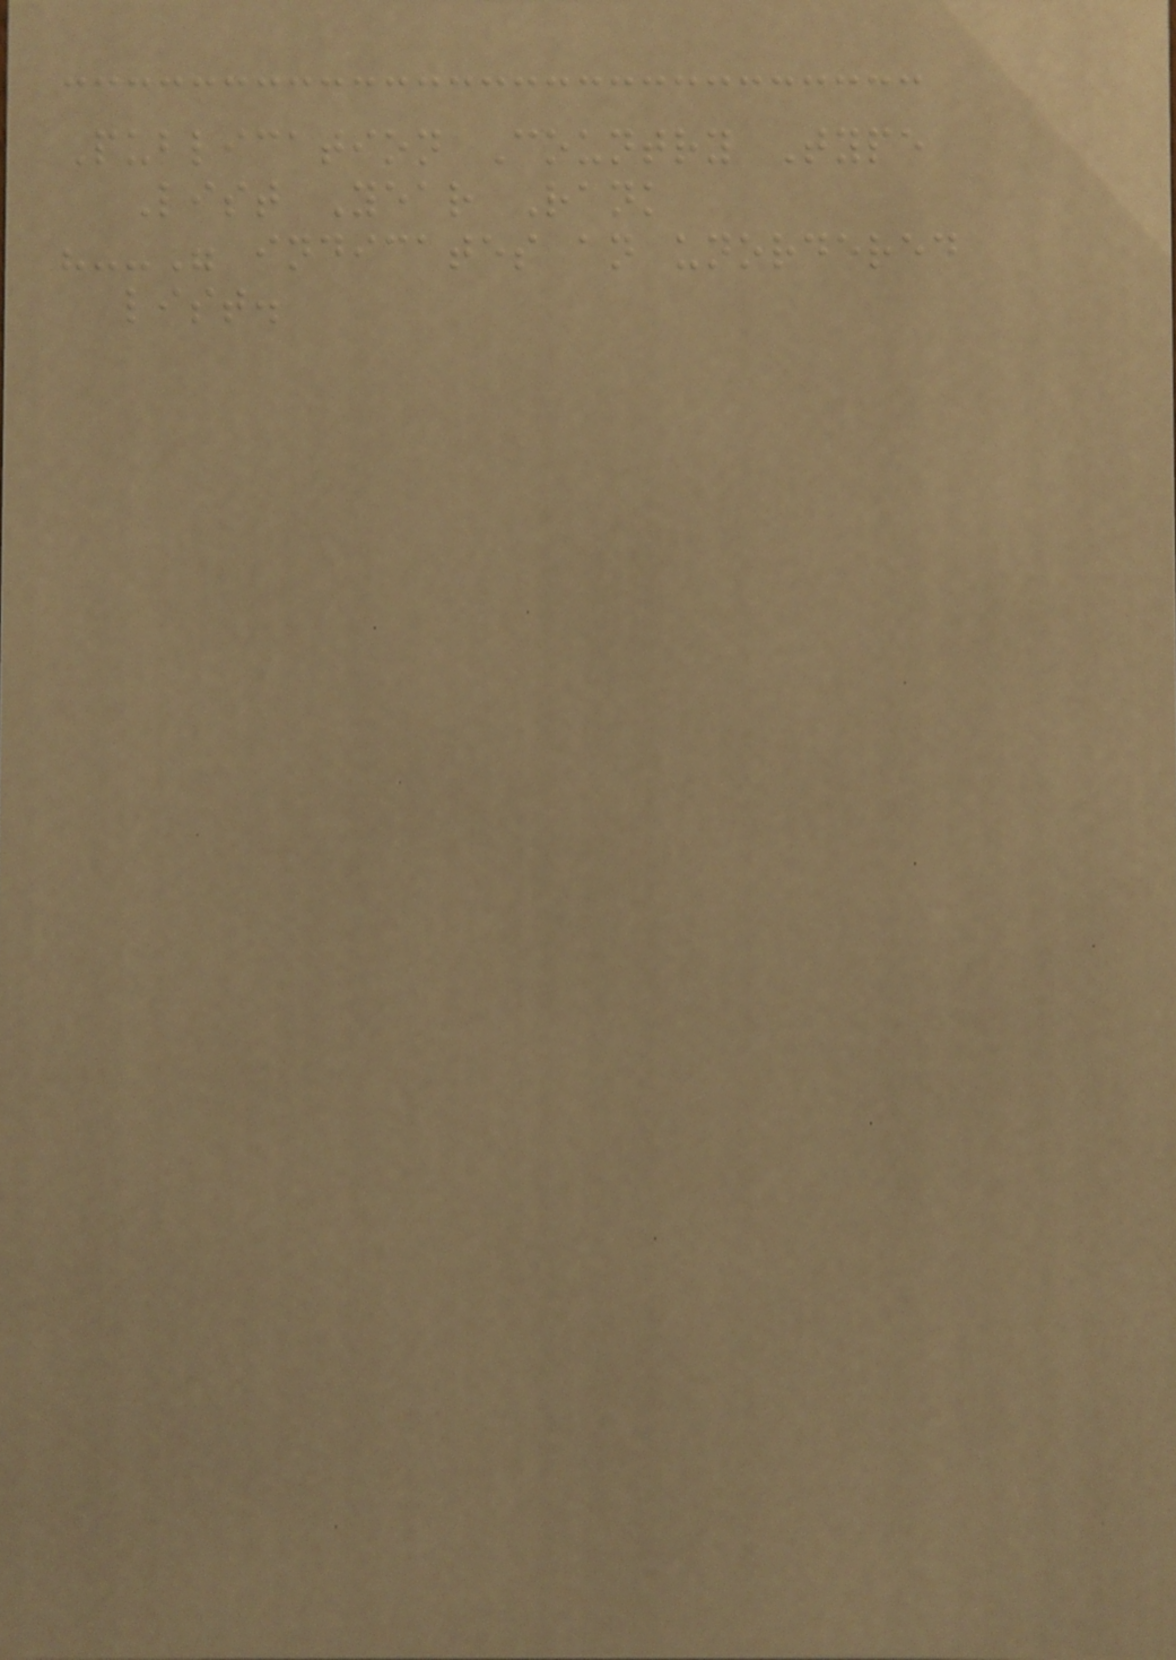Publication Country Type
List Year Rank
"--" indicates an unordered
list.
